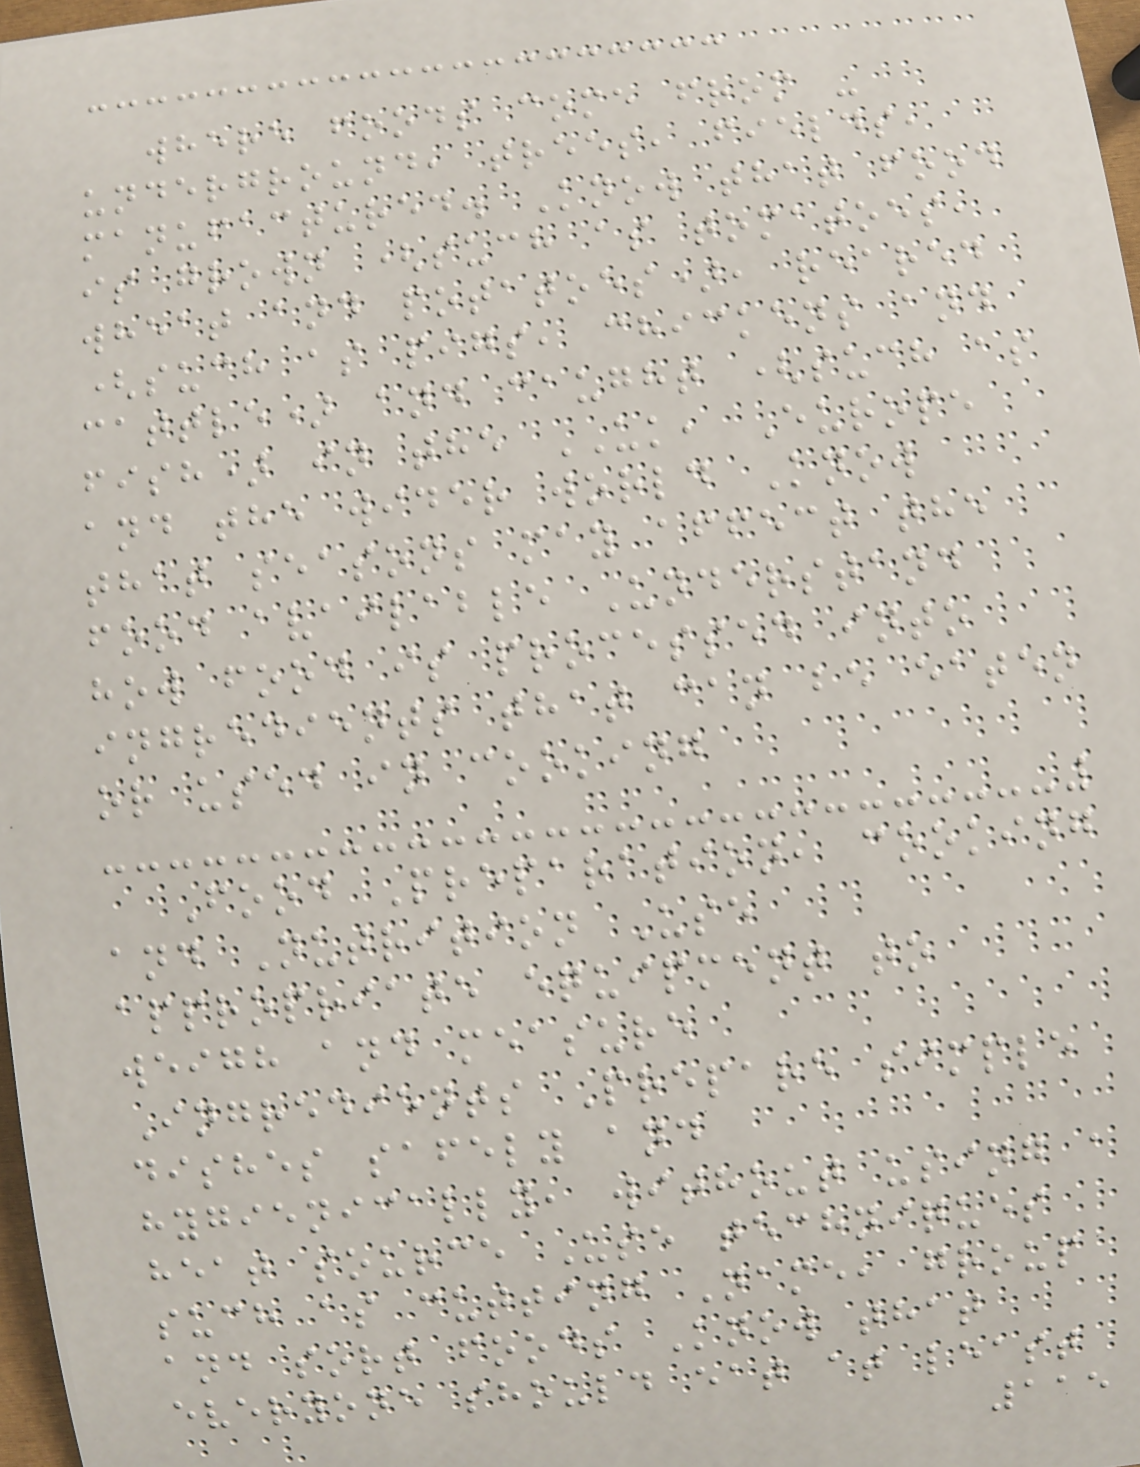where foods come from -
underground, trees, fields,
manufactured. Know that food
is grown (such as tomatoes,
wheat and potatoes), reared
(such as pigs, chickens and
cattle) and caught (such as
fish) in the UK, Europe
and the wider world Know
that seasons may affect the
food available Understand
how food is processed into
ingredients that can be eaten
or used in cooking
Food Preparation, cooking
and Nutrition Use
appropriate equipment to
weigh and measure
Ingredients Prepare simple
dishes safely and
hygienically, without using a
heat source Use techniques
such as cutting Name, group
and sort foods Know that
everyone should eat at least
115
